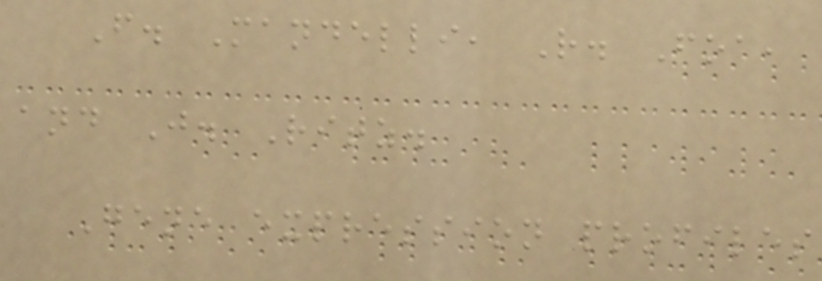F. Mandelli, R. Foa,
and J. Ritz.
Gene expression profiles
